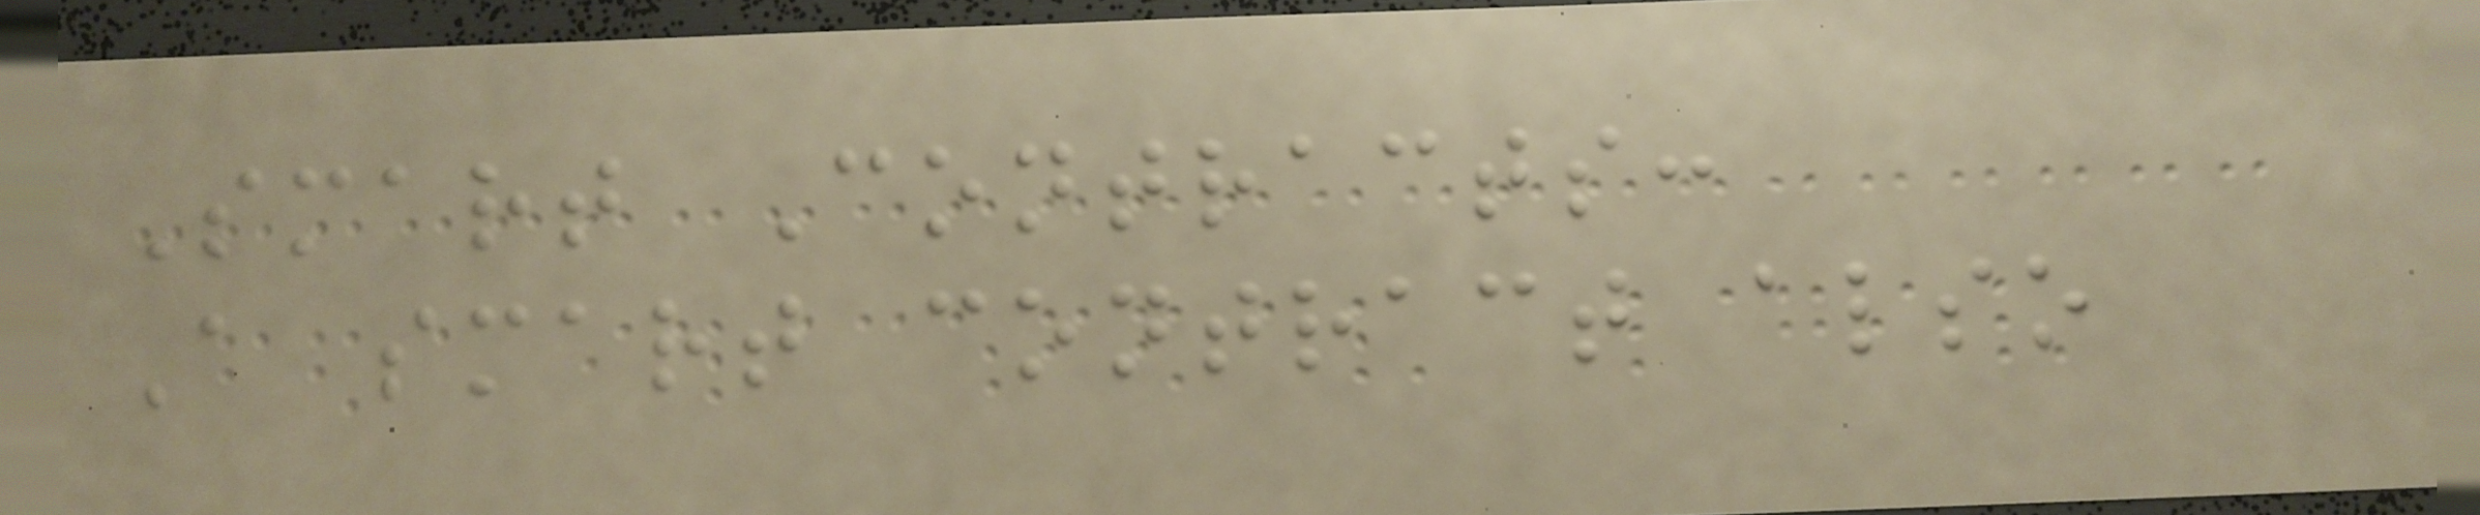Smart Contracts:
A smart contract also
